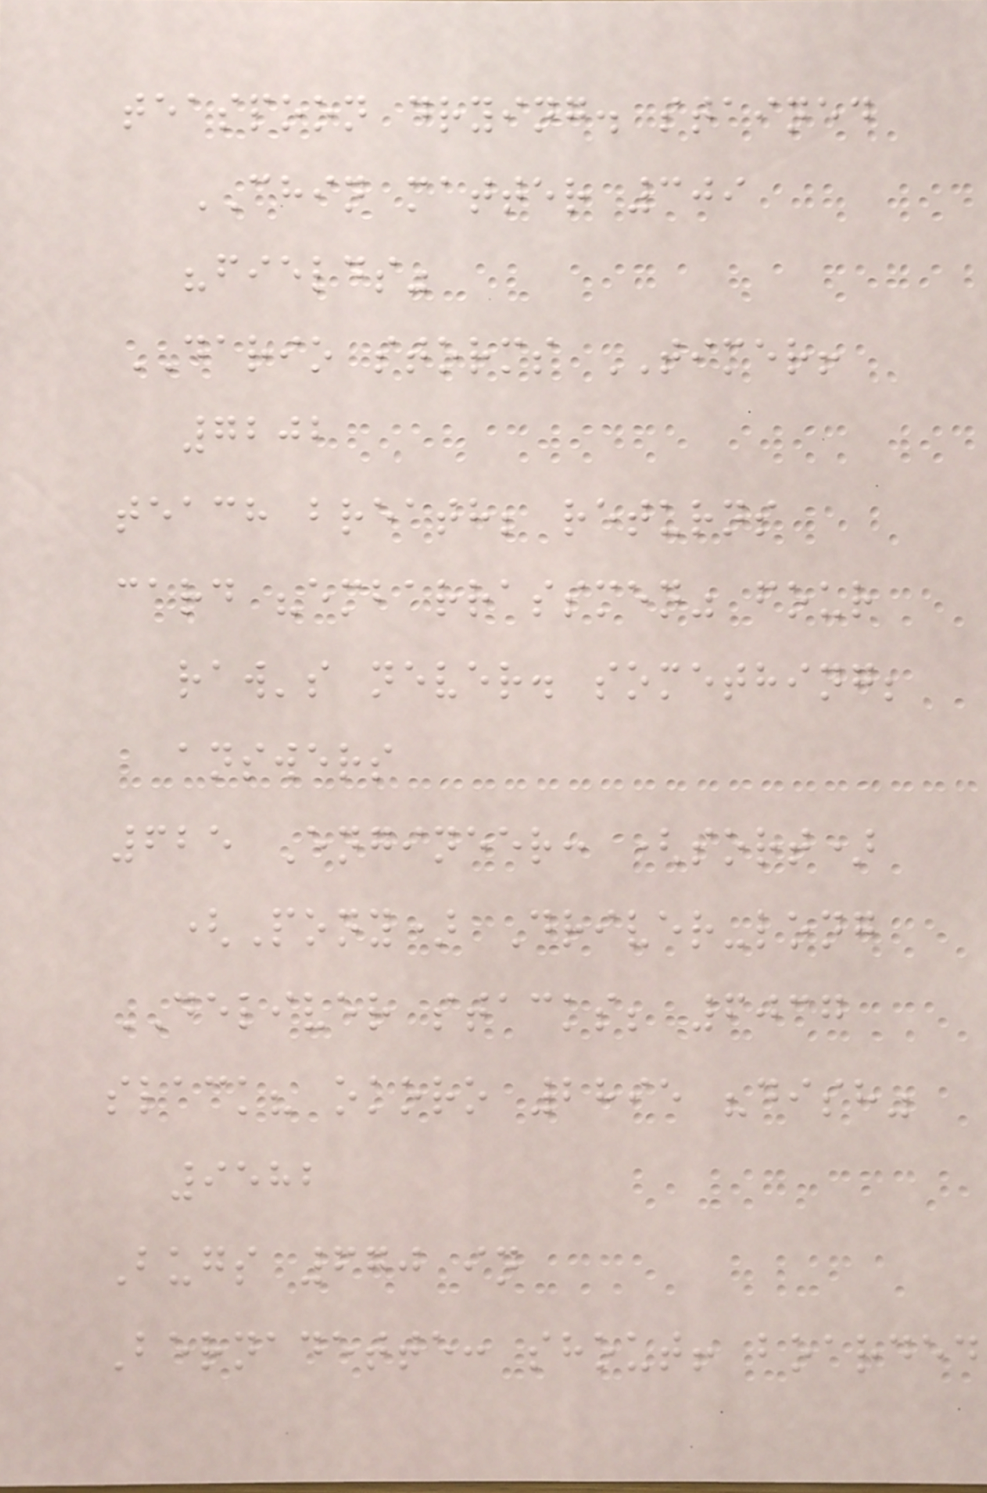teaspoon drying. stained
CHIN matter 309
"fields"
DARIO storms TIMER!
7202
teach breath; returns
card "embarrassmen" four
raw's never. something;
answers
625 Engineer: (sort)
(Pony) Driver-long
DELIVER stacks; 6037
slack? okoro 2895 "dish"
9582
Bugs 670 in
Bernadette: shout! boarded
